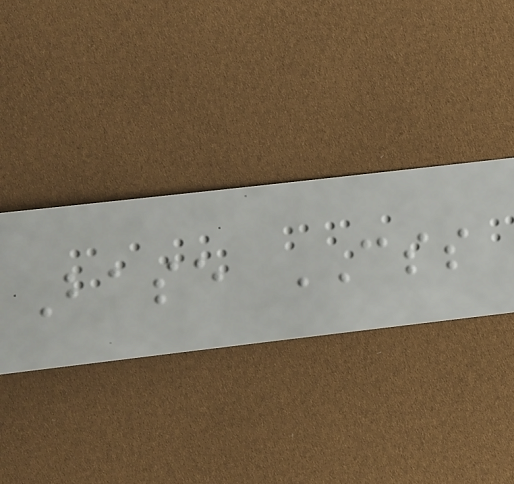Base CSS
